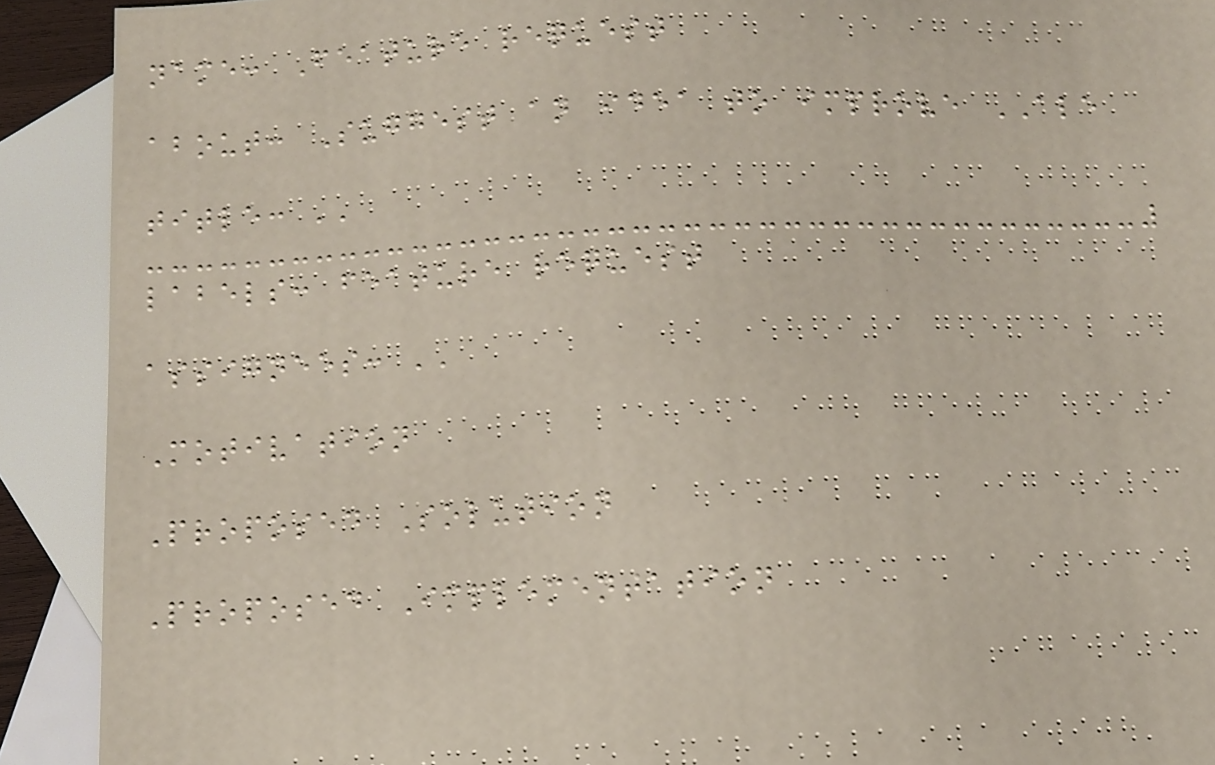name: Feature request
about: Suggest an idea to improve ALE
title: ''
labels: feature request
assignees: ''
Motivation
Proposed Solution
Proposed Implementation
